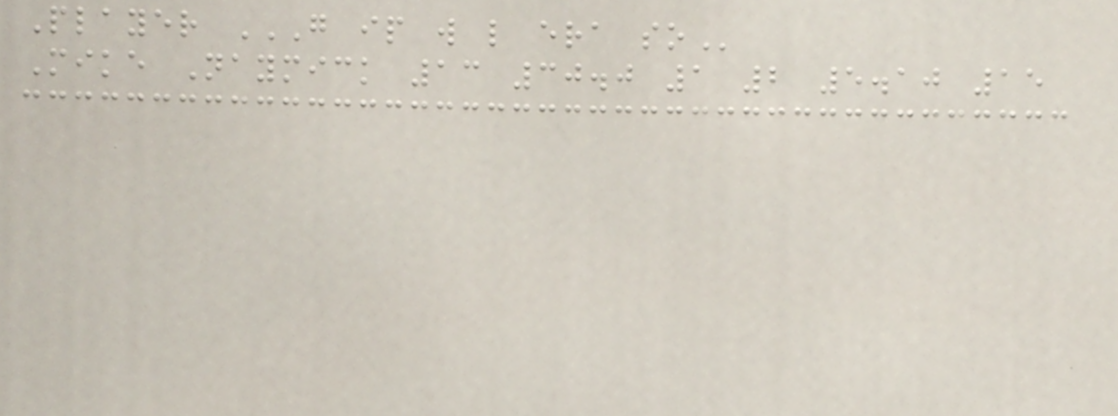Player G IP W L ERA SO
Mike Naymick 13 30.0 1 2 5.10 15
